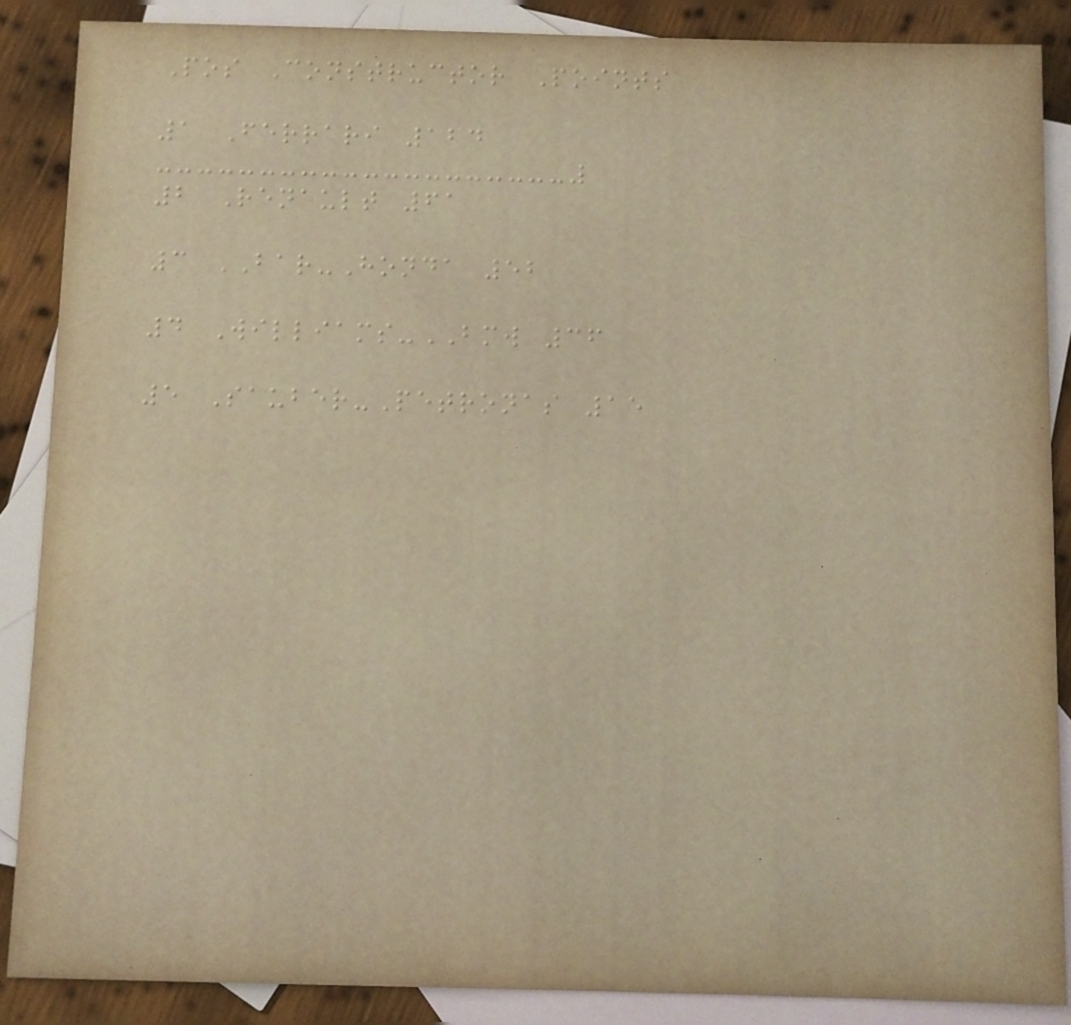Pos Constructor Points
1 Ferrari 124
2 Renault 61
3 BAR-Honda 52
4 Williams-BMW 36
5 Sauber-Petronas 15
